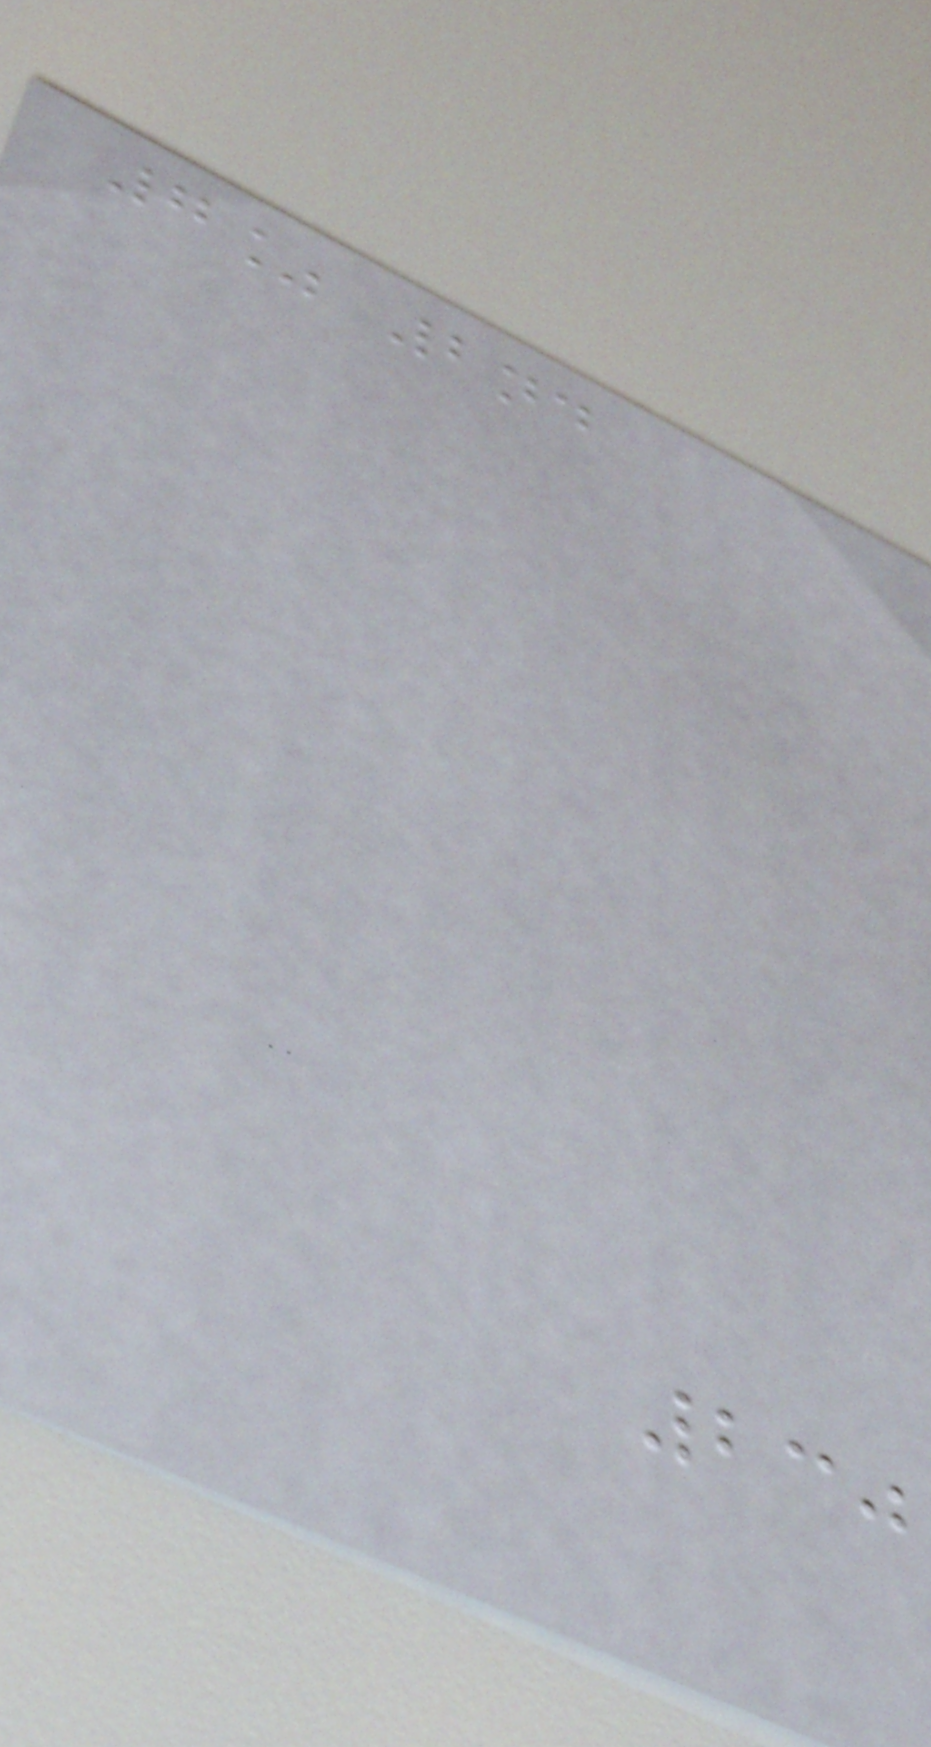7% 2nd
230
